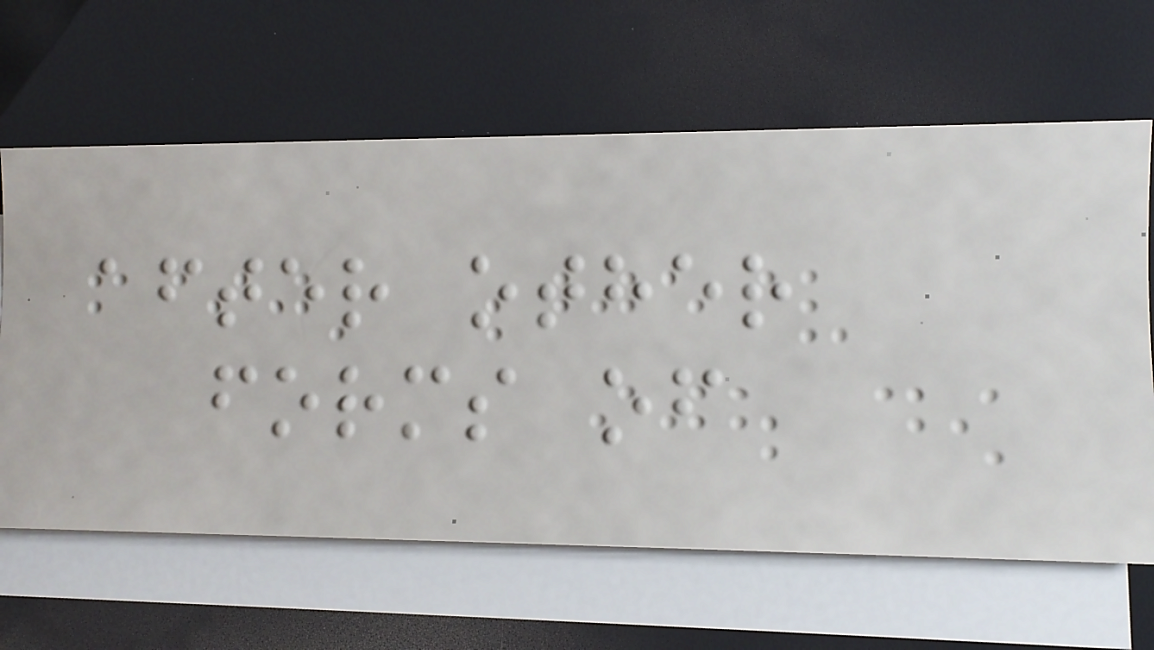after other
forms of
